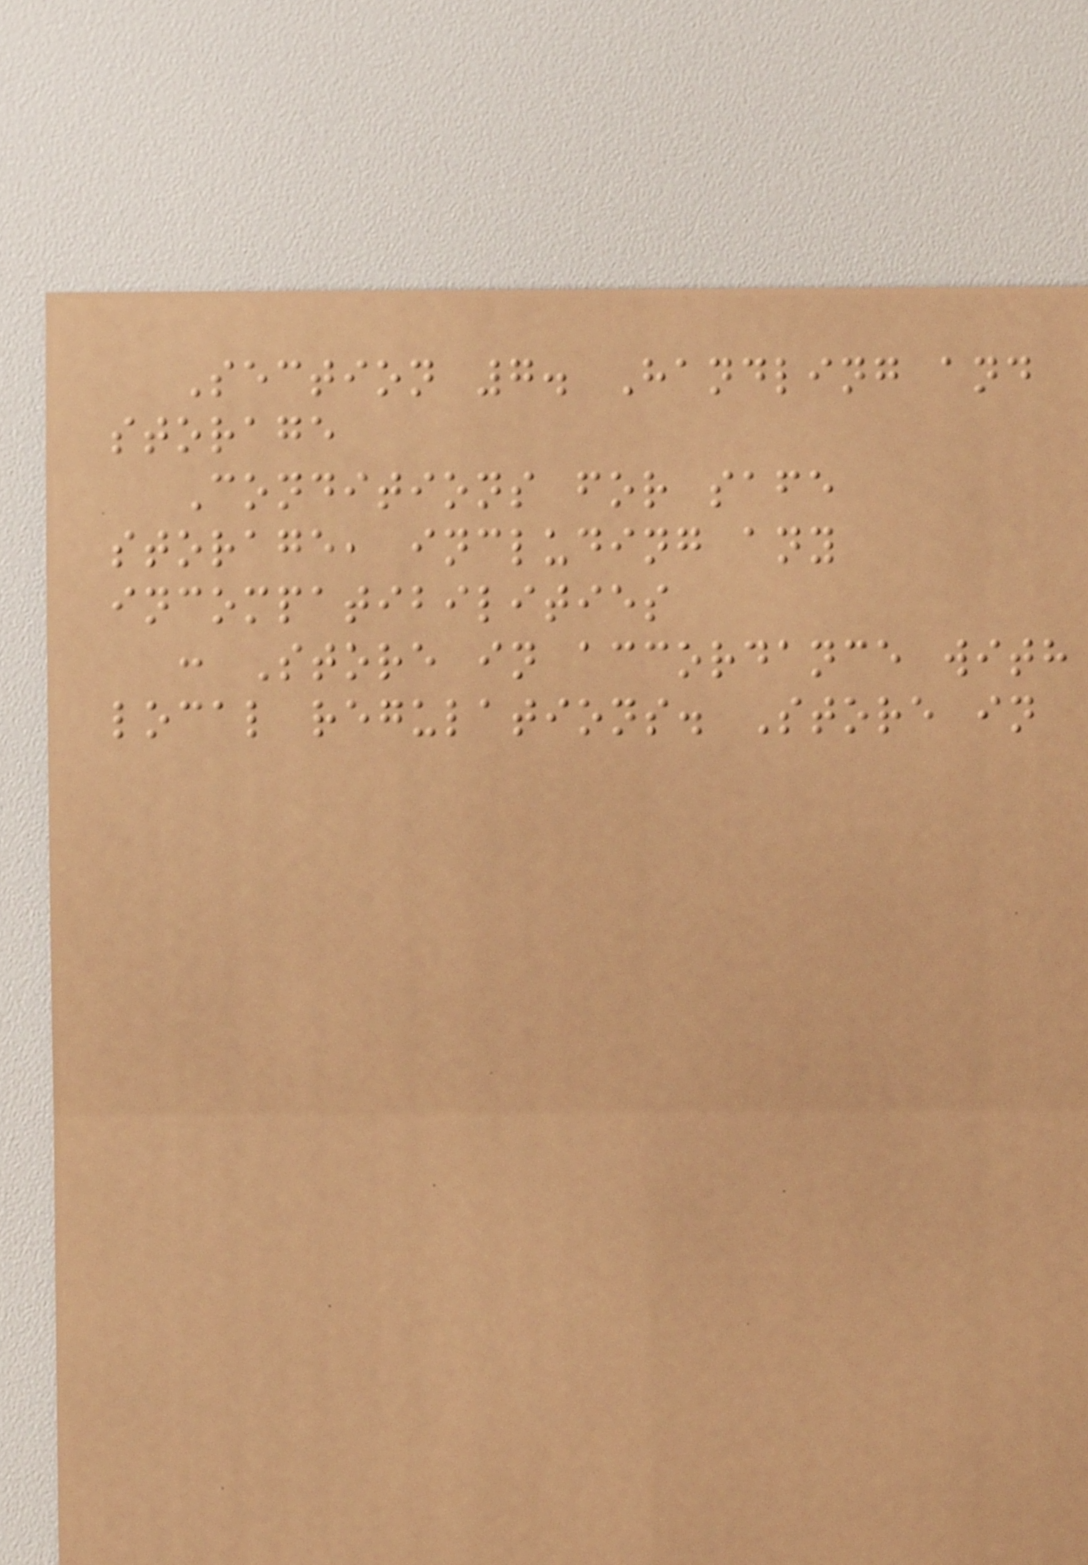Section 7. Handling and
storage
Conditions for safe
storage, including any
incompatibilities
: Store in accordance with
local regulations. Store in
